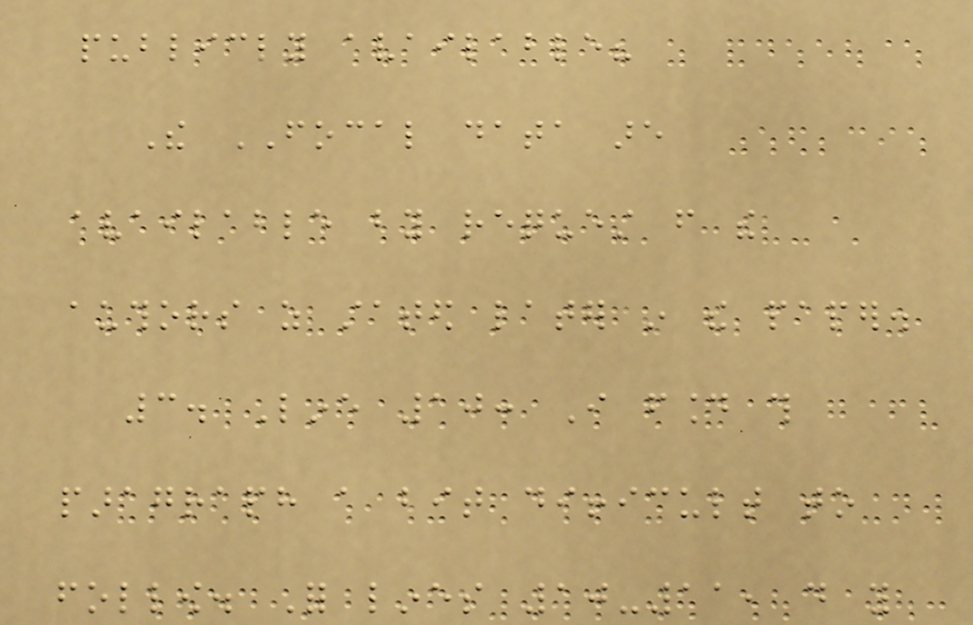publicly available?
The FOCAL data are
available by request from the
authors as stated later in the paper.
3. Line 10: I found this
paragraph a bit difficult to
follow. For lines 10-11, do you
